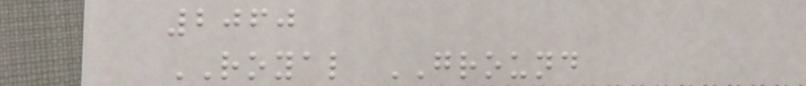2060
ROYAL GROUND
